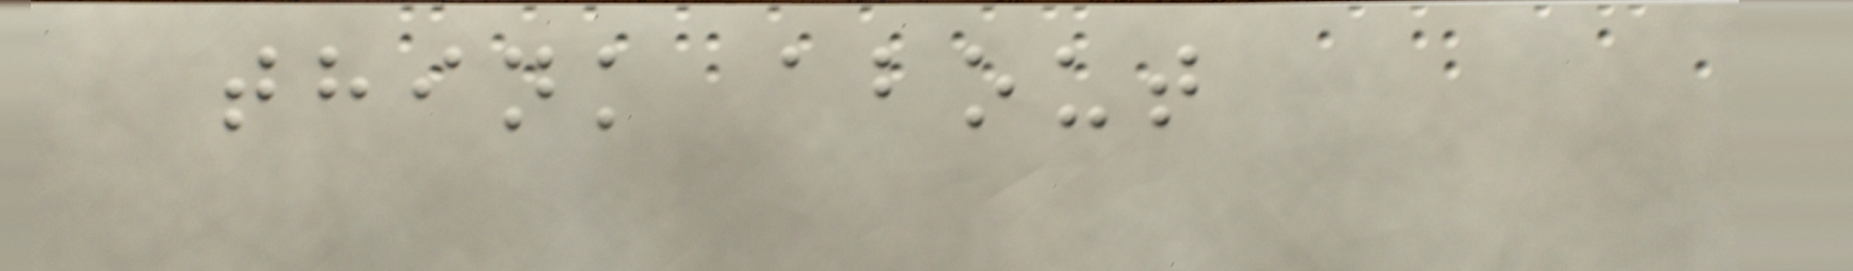think about
